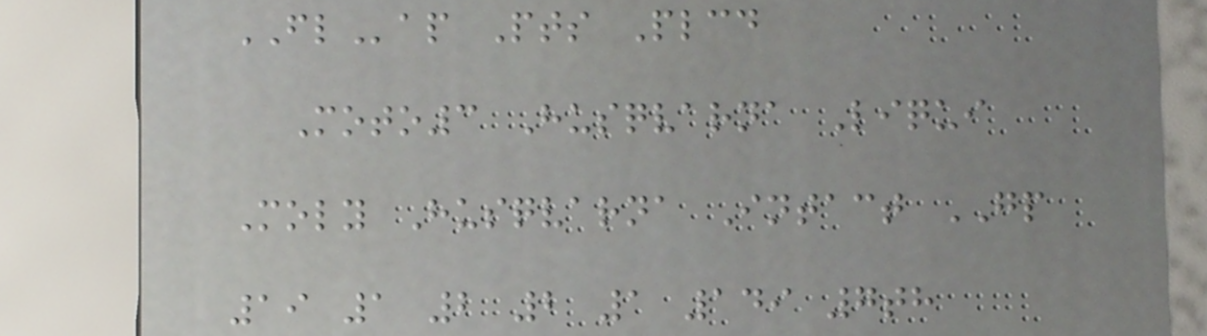FLap Pts Plcd
Moto3 Husqvarna Liqui
Moly Husqvarna Intact GP
19 1 2 2 1 149 7th
